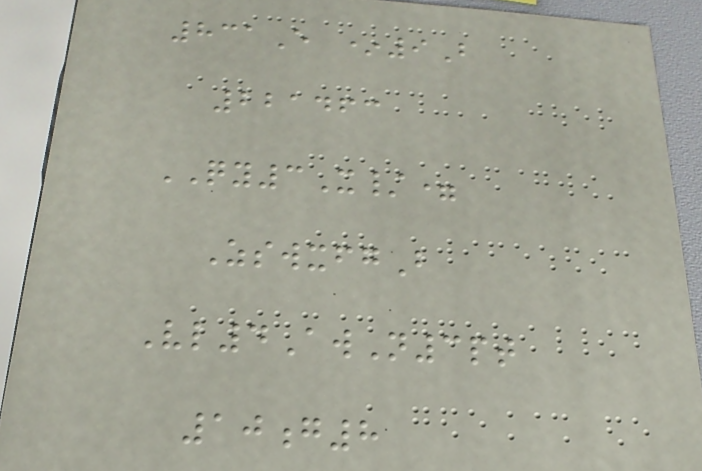831E *9B
221463
QY3X/=
ZswxfgB
Vl4AwN3pt
10g8
